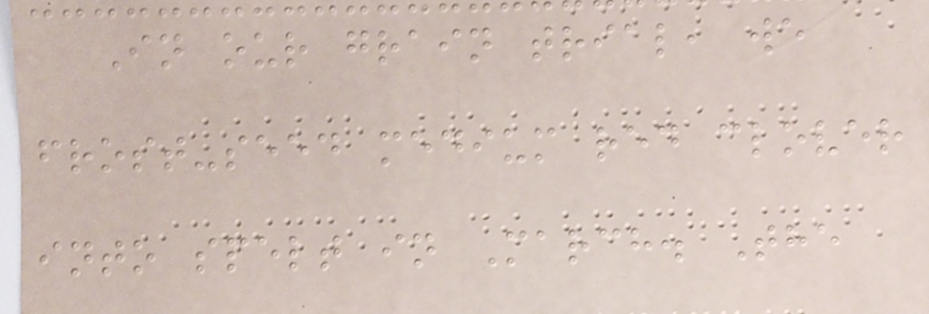In our grain trial, we
frost-seed medium red clover
into spelt in March. The
